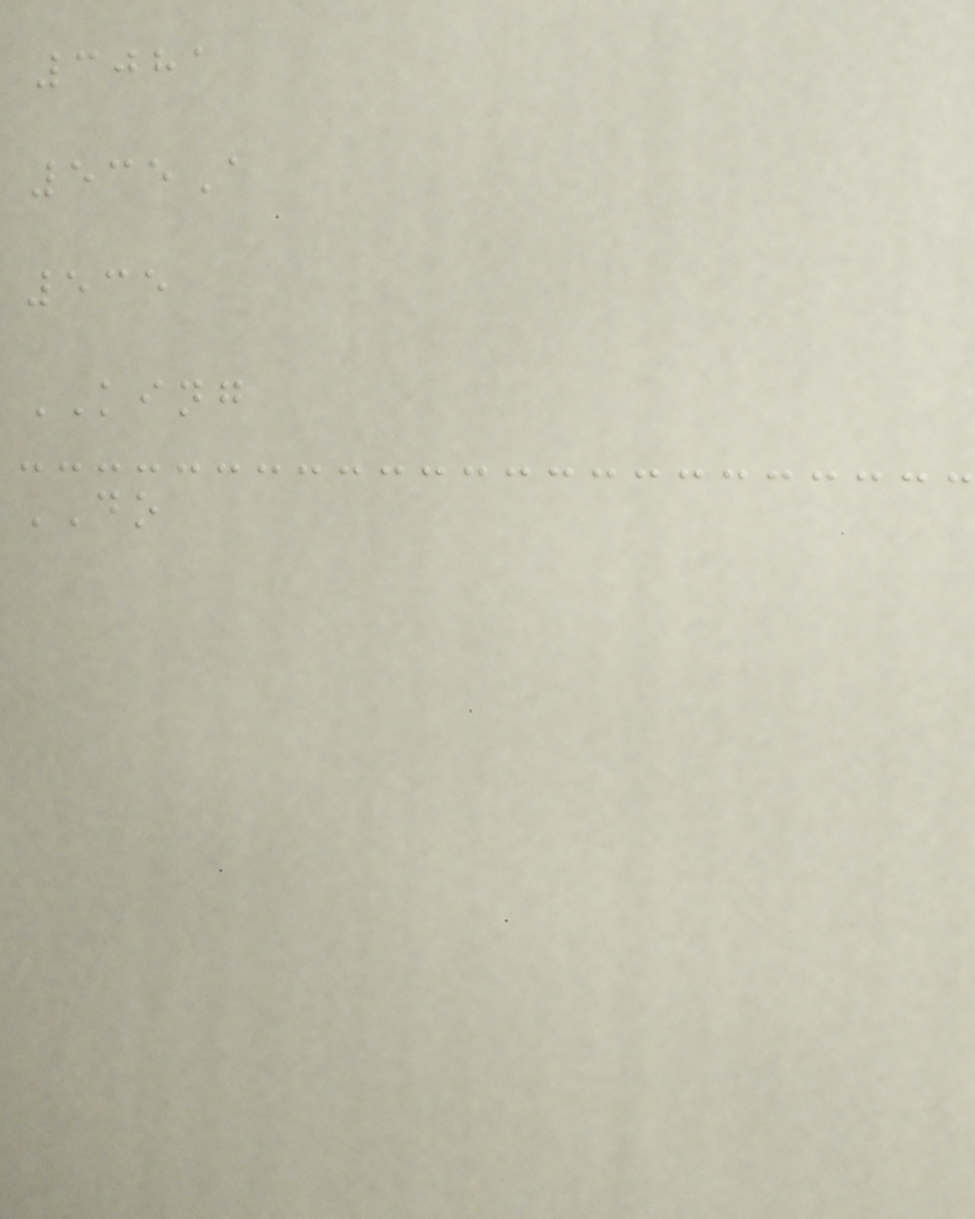3081
535A
535
KING
DO
